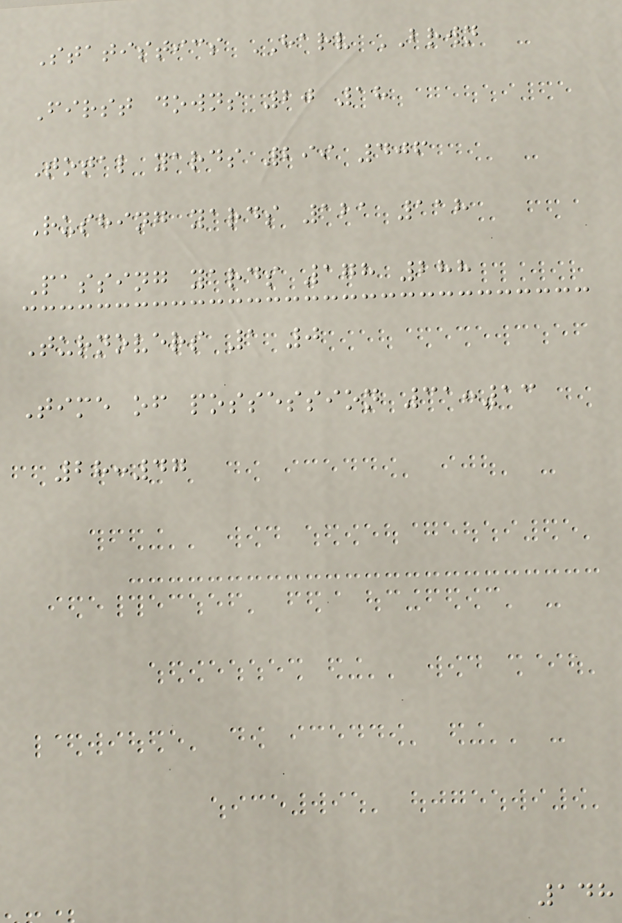Statistics HARV BRWN
First downs 20 18
Total yards 299 406
Rushing yards 121 118
Passing yards 178 288
Turnovers 1 0
Time of possession 31:13
28:47
148
